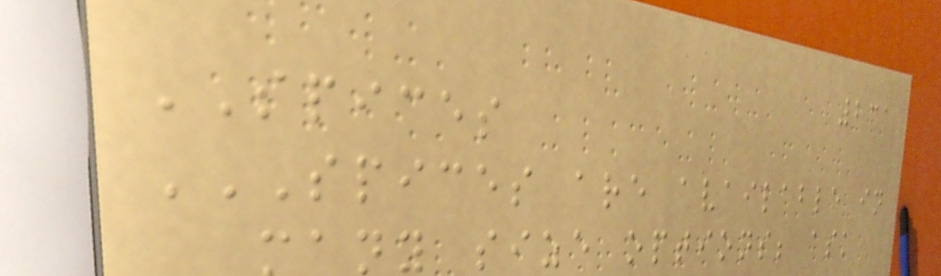231
SPICES
SPICES ARE AVAILABLE IN
MANY SIZE OPTIONS; ASK
